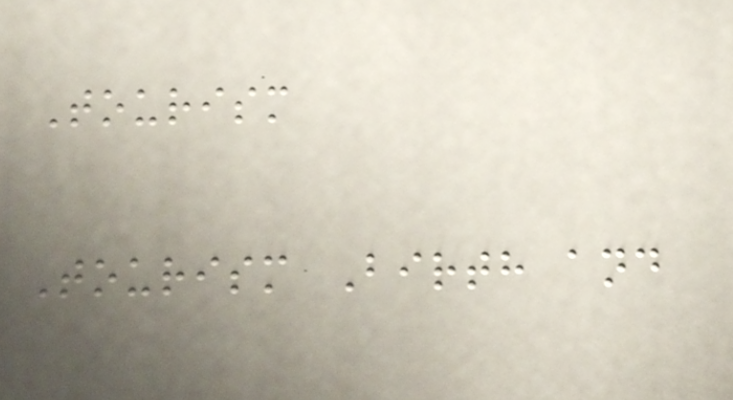Tourism
Tourism Birth and
